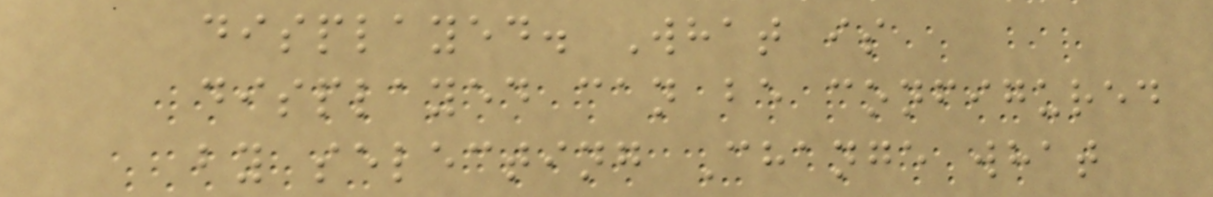displayed. What is
displayed can be configured
by selecting Change what
